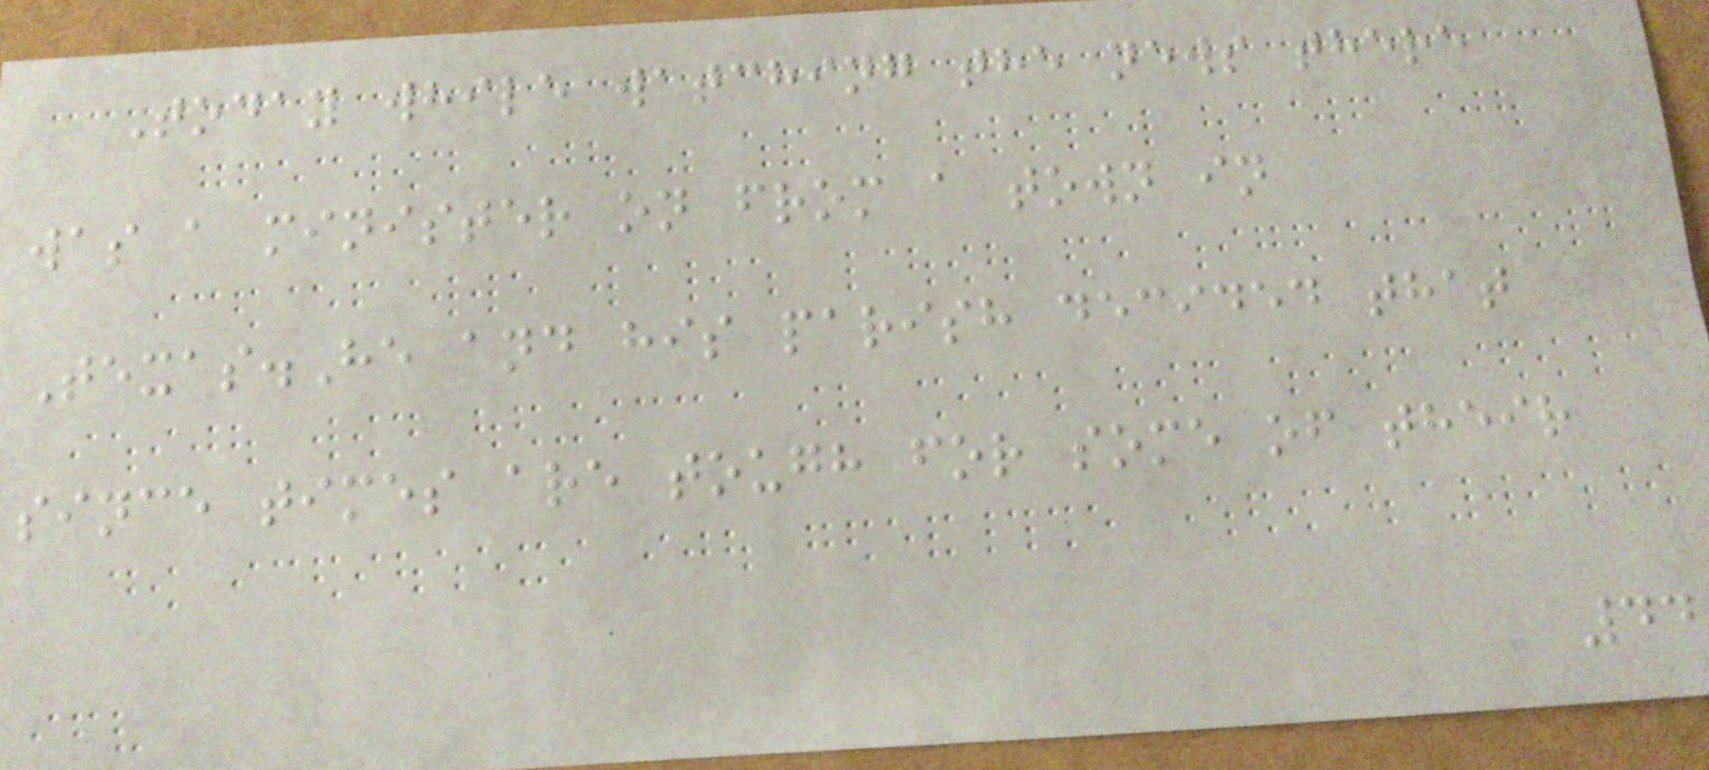Today while watching the news there
was a minister on from a town in
Texas.He and his parish decided that
since times are tough for some of their
44
